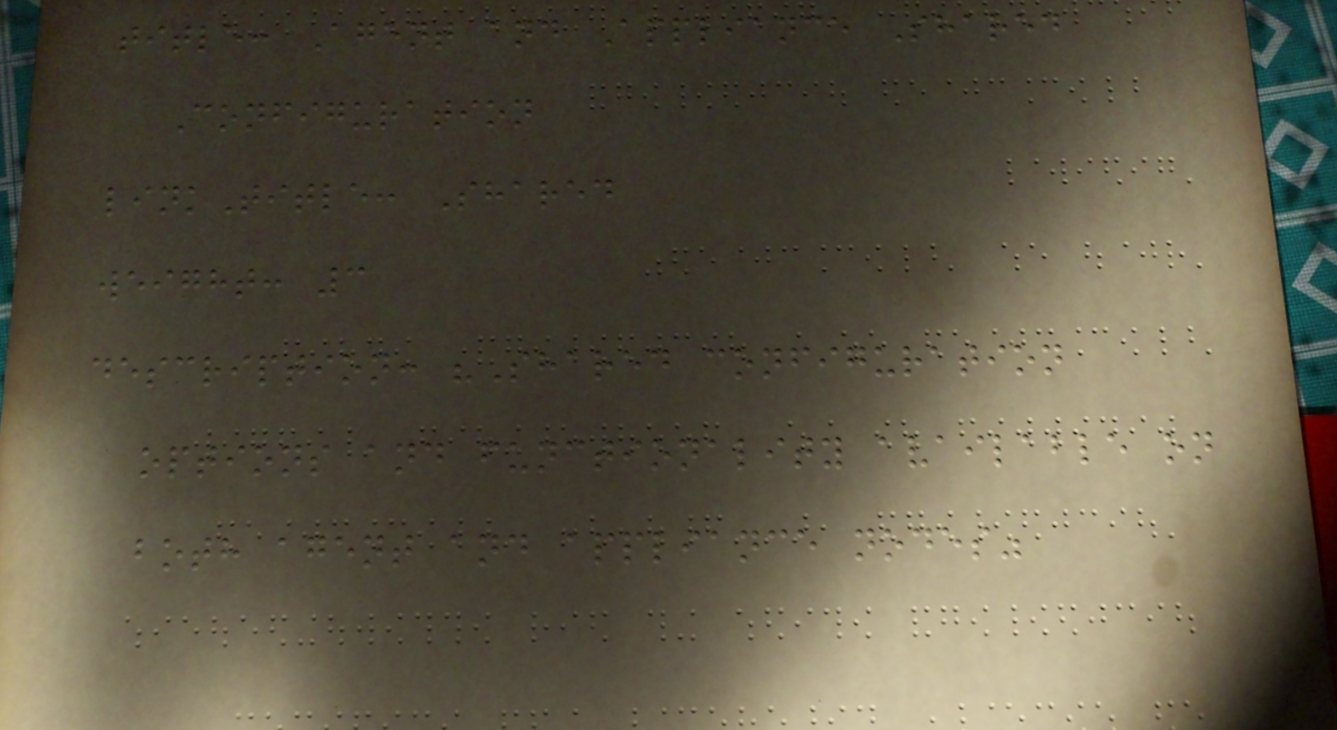title: Agent and Appliance Shared
Configuration
linkTitle: Shared
weight: 3
description: "Shared configuration
options and functionality available on
both agent and appliance nodes"
